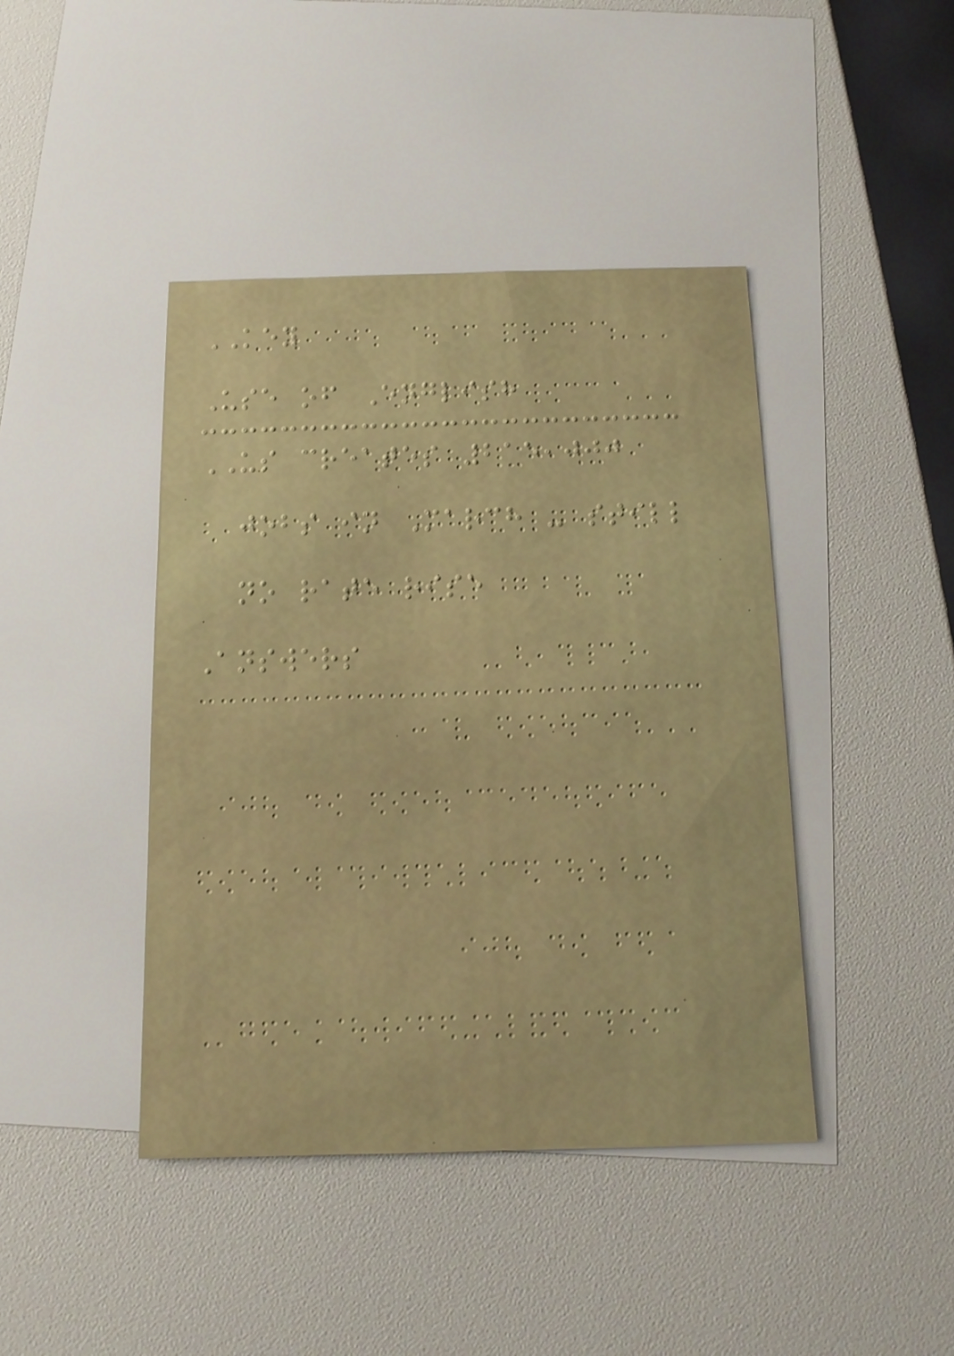KEY
Use of English
US creates 215,000
jobs in March - still
no rate rise
Answers
